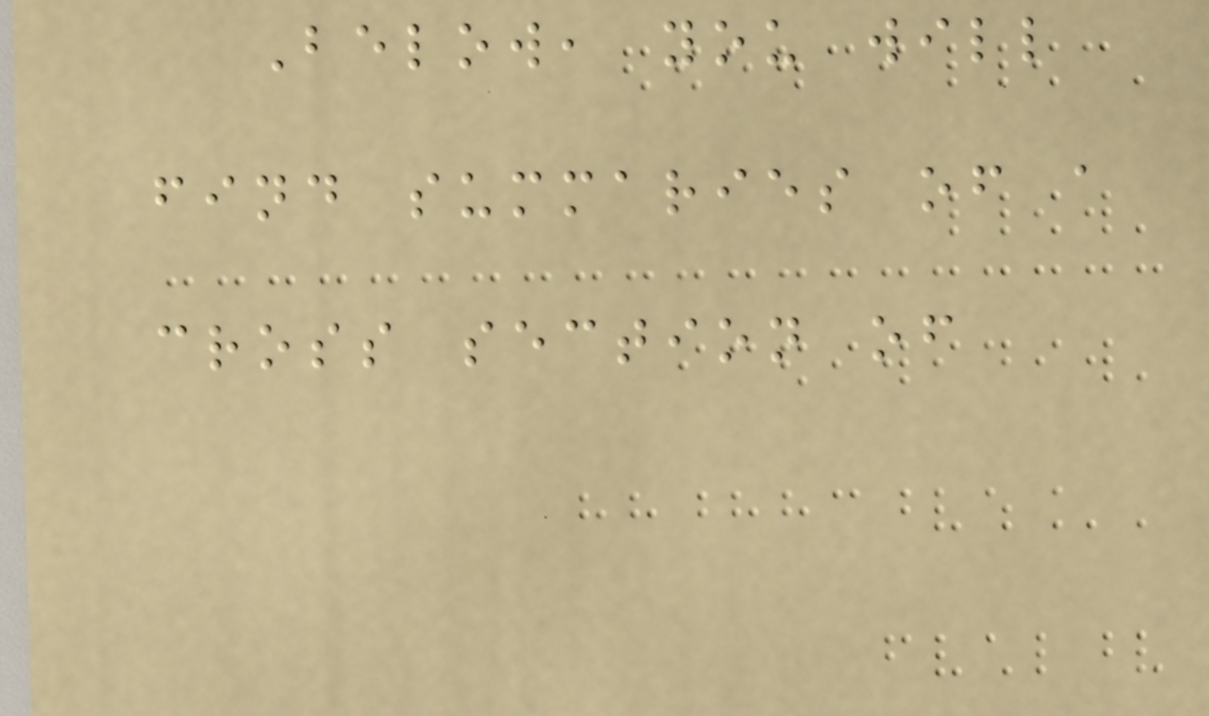Below, you will
find summaries of a
cross section of
